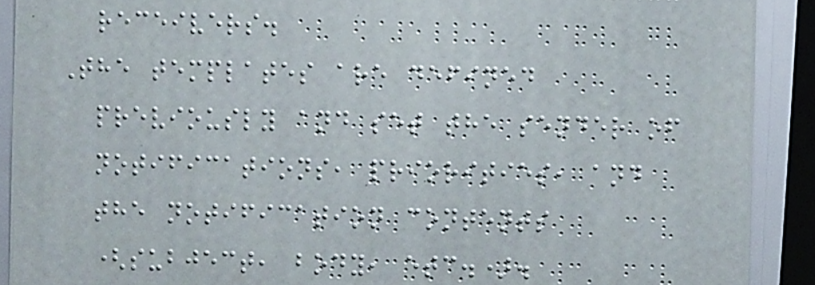receivers.
The templates are defined
previously and set the sender of
notifications, priorities, and
the notification contents
(subject, body, etc.).
